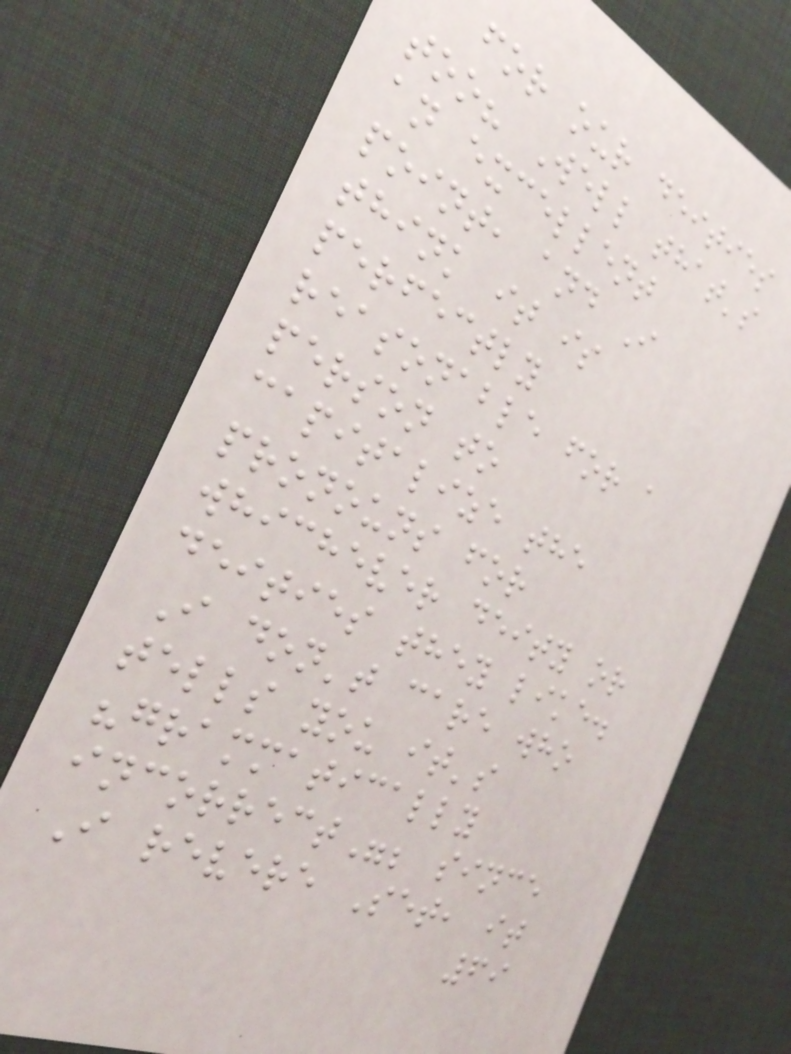for our deities
too? Well that's
an excellent
point, and I
think it is
perfectly
reasonable for a
person to
capitalize the
pronouns for
whichever deity or
deities they like.
I don't care who
tells you it's
"grammatically
incorrect"; since
I revere Set, it
69
